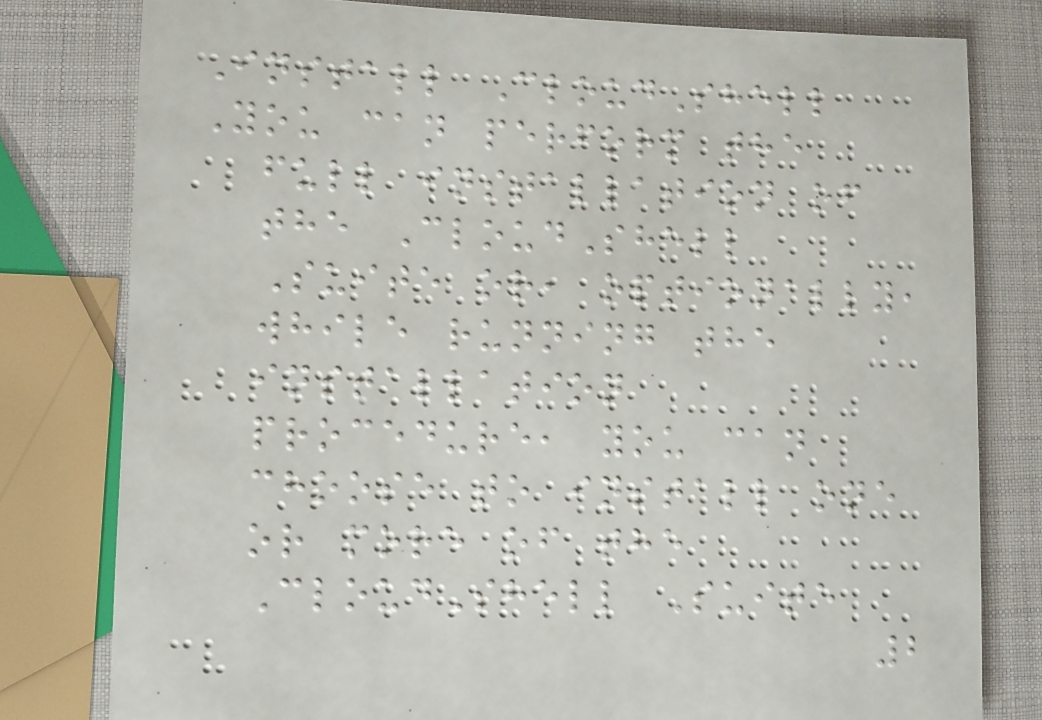Install CloudShell
You can perform the
full installation of
the CloudShell
Suite or, optionally,
while running the
installation
procedure, you can
choose to install one
or more of the
CloudShell Suite
2
